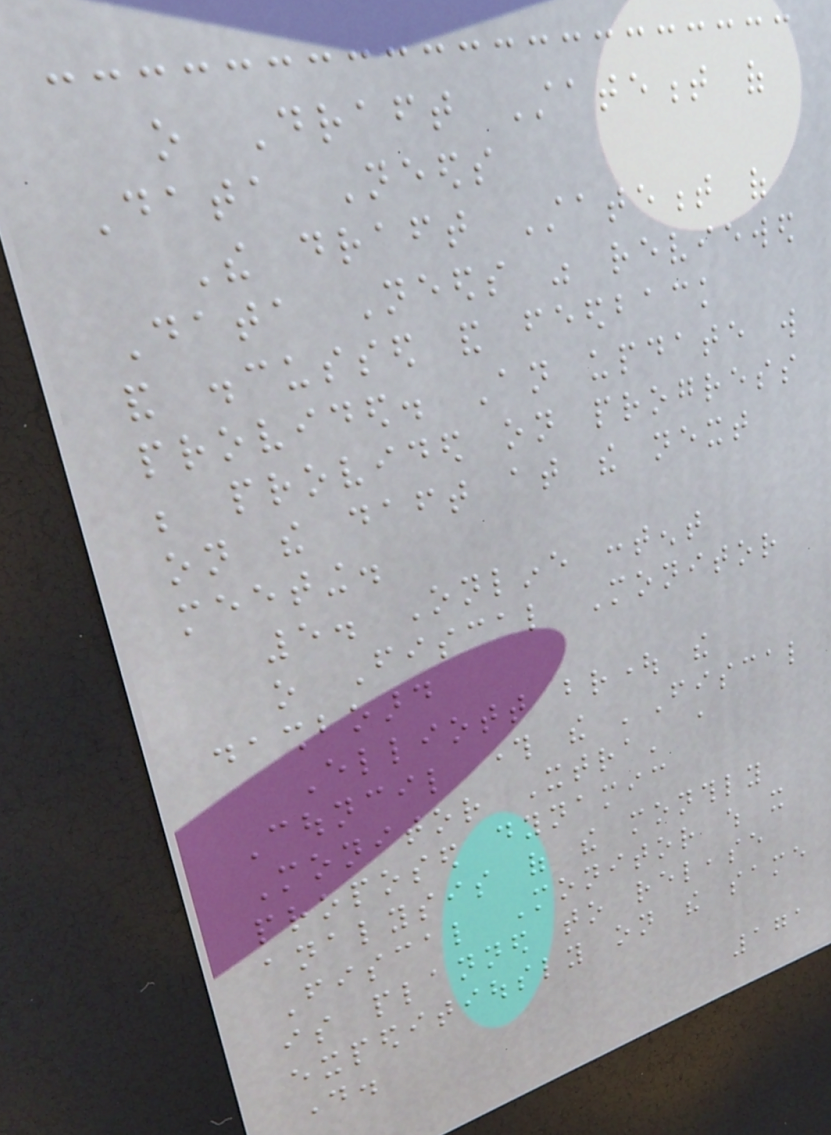o Draft Statement of
Data Needs
The draft Statement of
Data Needs was reviewed
and discussed and feedback
provided. An update will
be provided on progress
on the daft at the next
meeting.
5. Online content
o Fiscal Monitor
dashboard
Elliott brought the
Council through the 'Fiscal
Monitor Xtra' a
proposed dynamic
analysis of the monthly
Fiscal Monitor which it
is planned to release
expeditiously on the same
day.
171
